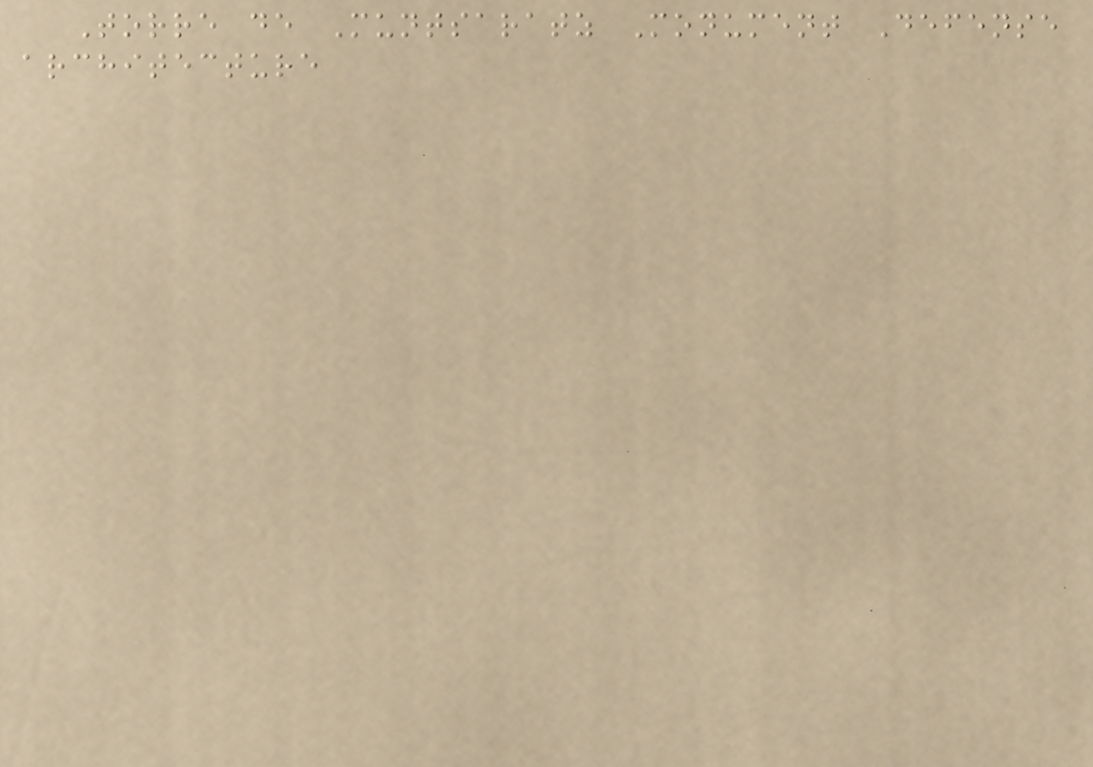Torre de Muntsaratz Monument Defense
architecture
